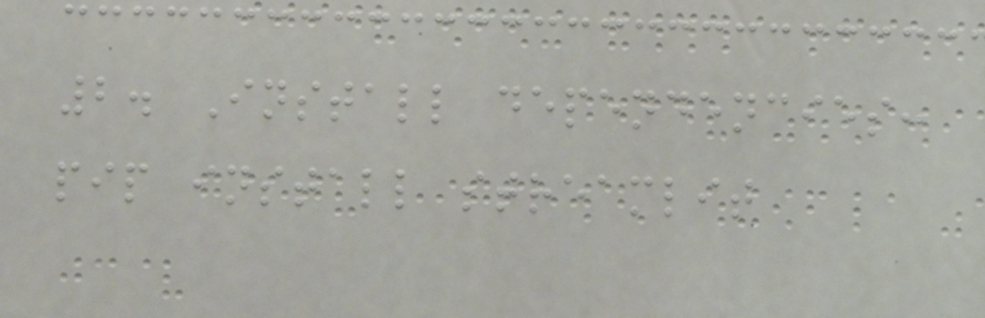2. Install dependencies:
pip install streamlit
